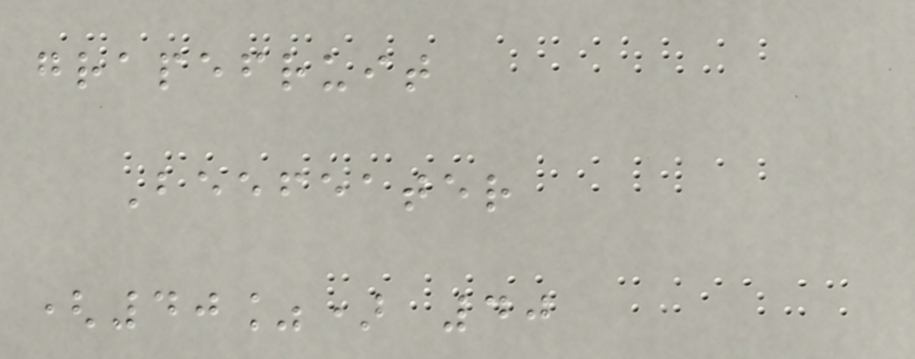grapefruit
Beefeater
(40%) 40
